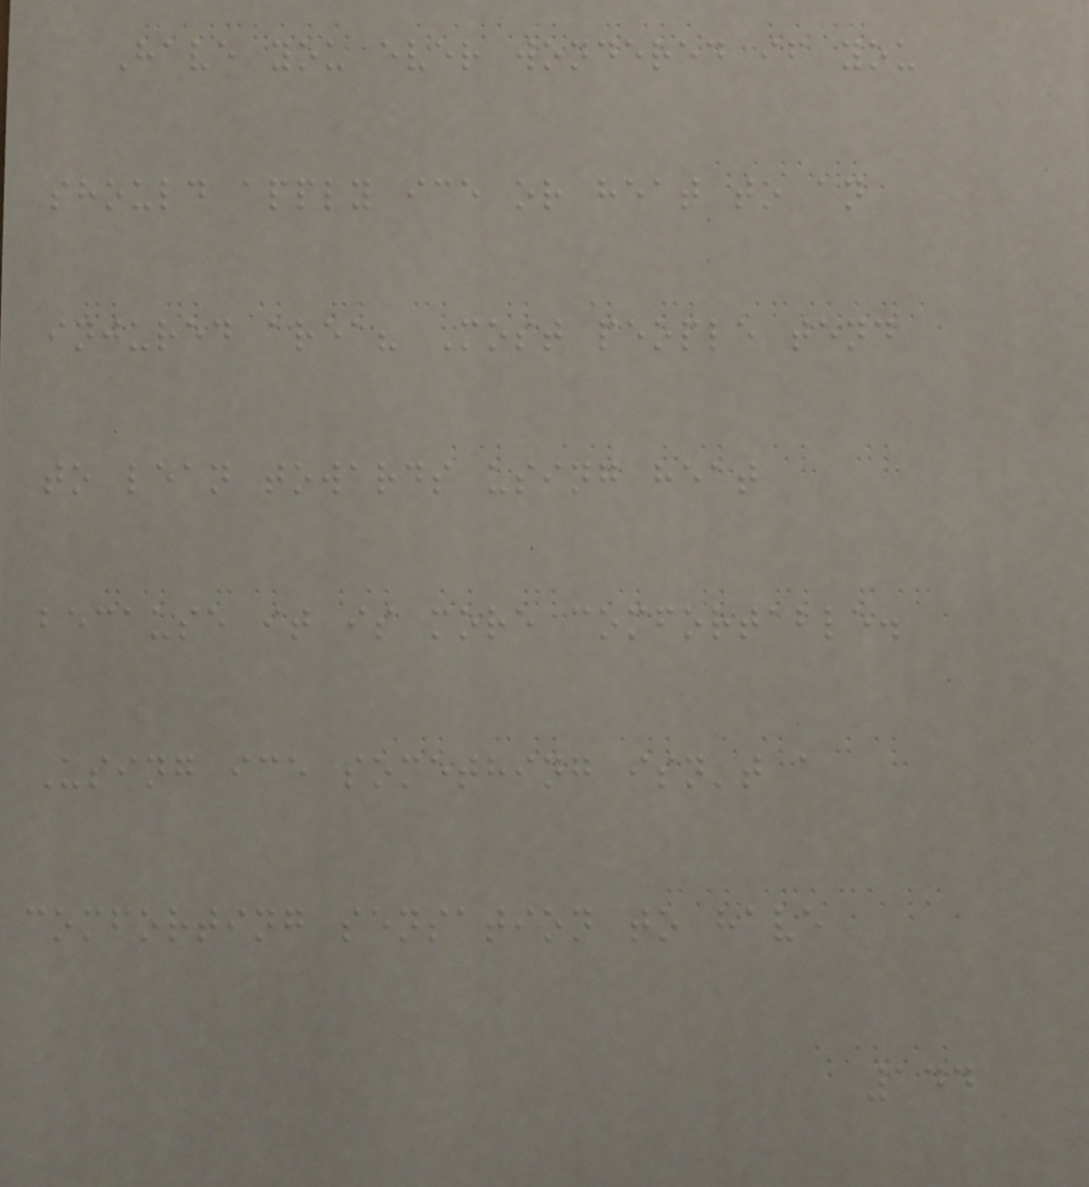Have you ever wondered if you
should apply ice or heat to an
injured area? Most people tend
to lean towards using heat
because it is more comfortable.
Using ice something isn't a
comforting sensation to have
144
